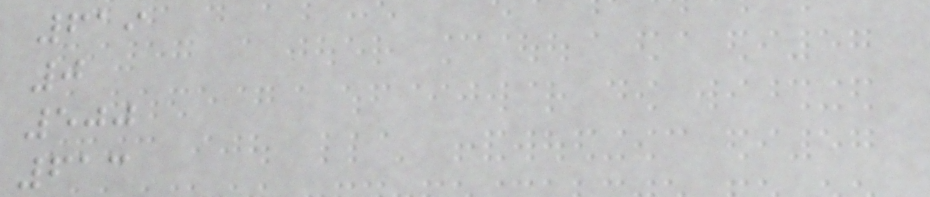619
0
500
613
